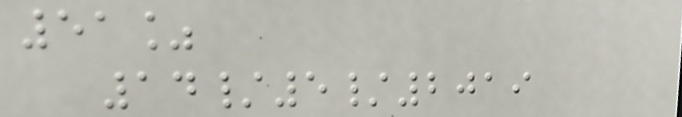51%
14/5/2019
